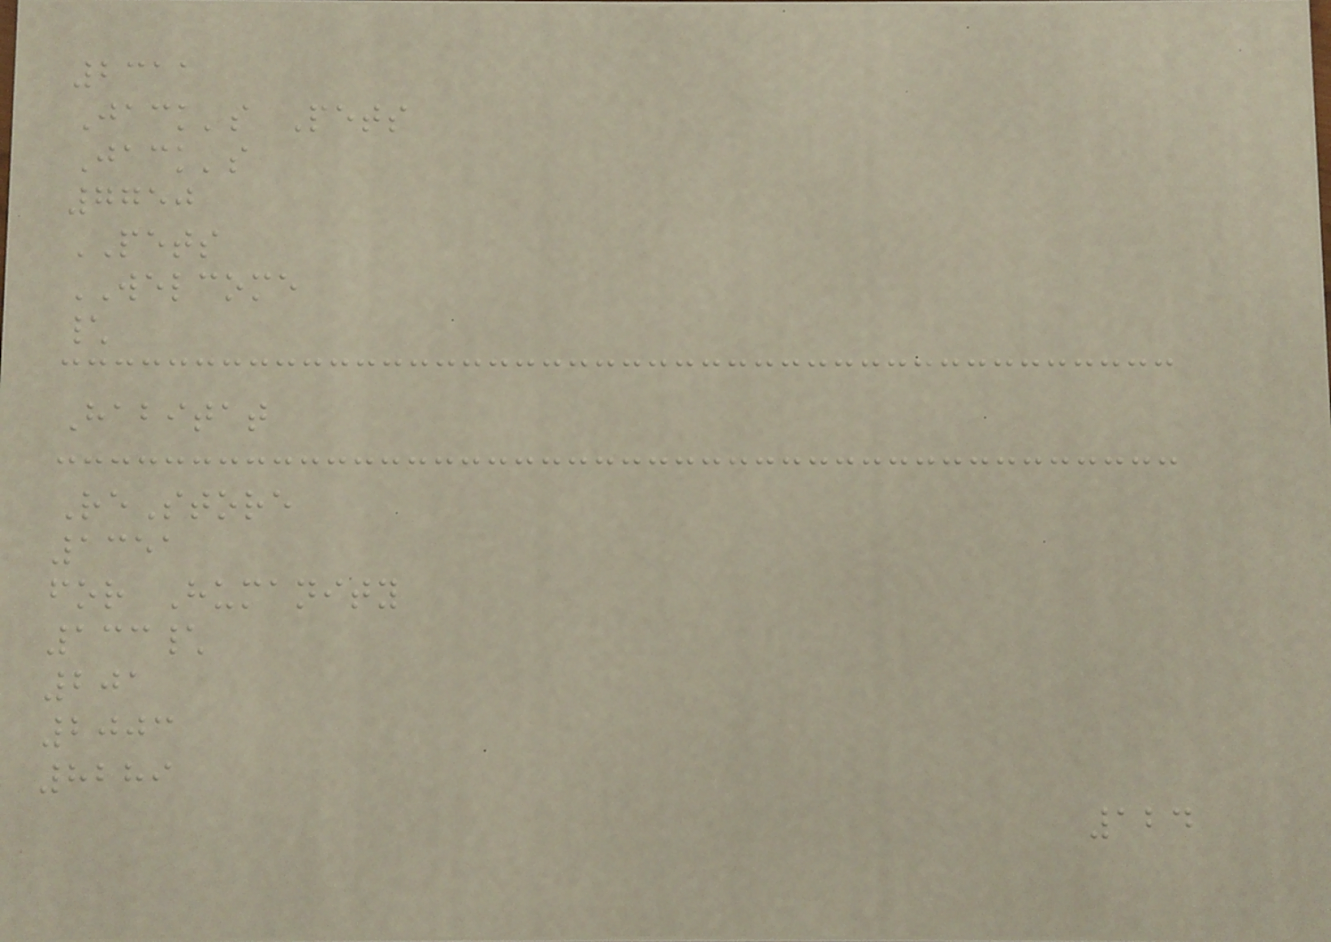2311
Jack's Pets
Jack's
7750
PETS
WELCOME
\
Habitat
ReStore
1351
for Humanity
133\
201
2003
8289
124
